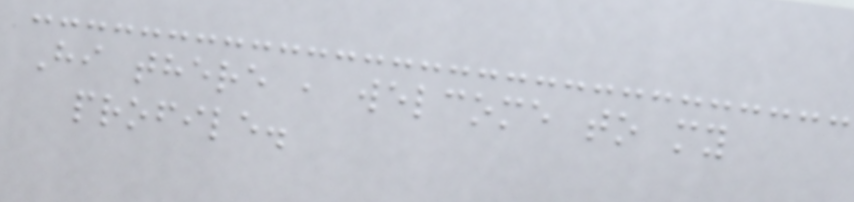Hi there , welcome to my
profile.
